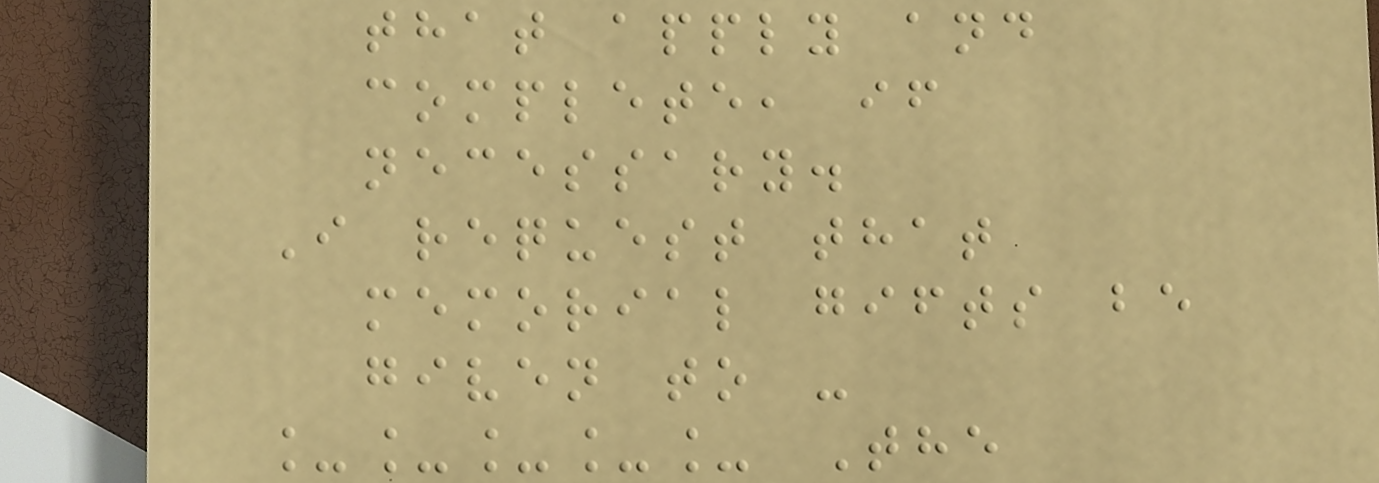that apply and
complete, if
necessary.
I request that
memorial gifts be
given to -
_____ The
